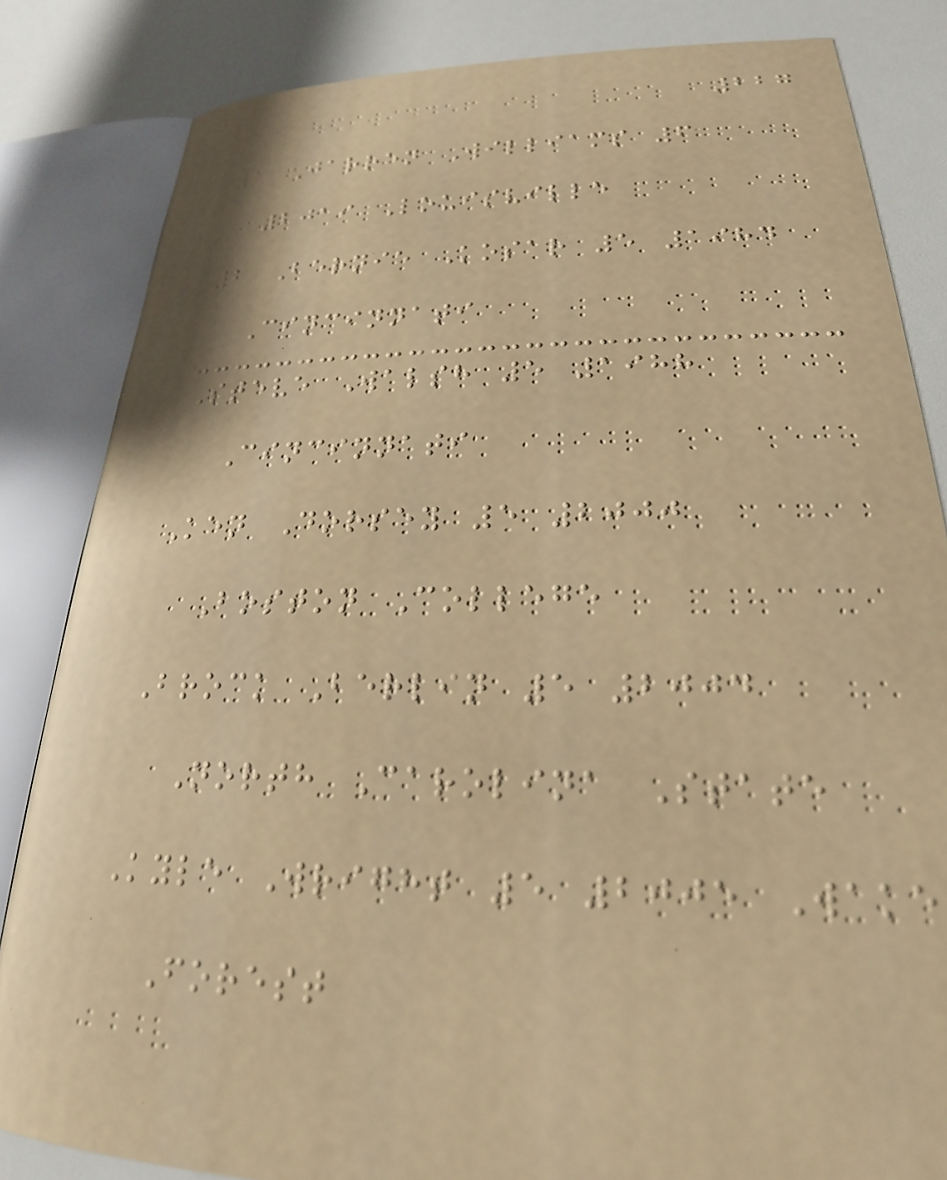227
1 Jarren Williams 6
2019 Louisville
2 Bernie Kosar 5 1984
Cincinnati
Steve Walsh 5 1988
Cincinnati
Ken Dorsey 5 2000
Boston College
Brock Berlin 5 2004
North Carolina State
Kyle Wright 5 2005 Wake
Forest
